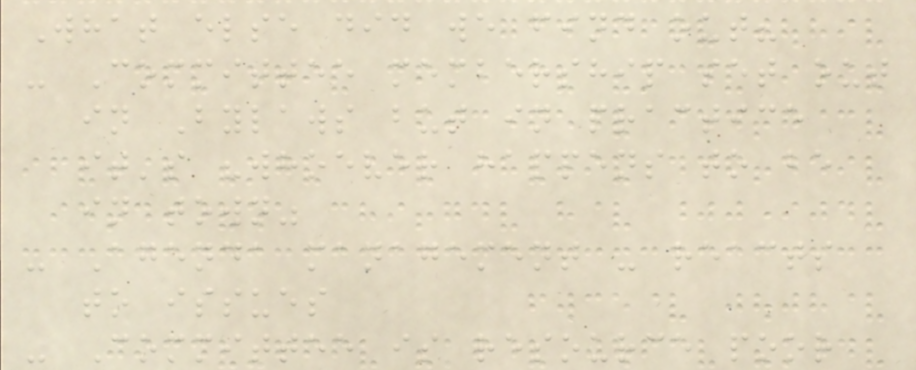What else did we find out?
- Committee membership set out
in Bylaws but in practice
it's "whoever happens to be
in town"
- Agenda management - reacts
to issues
- Committee is resource poor
